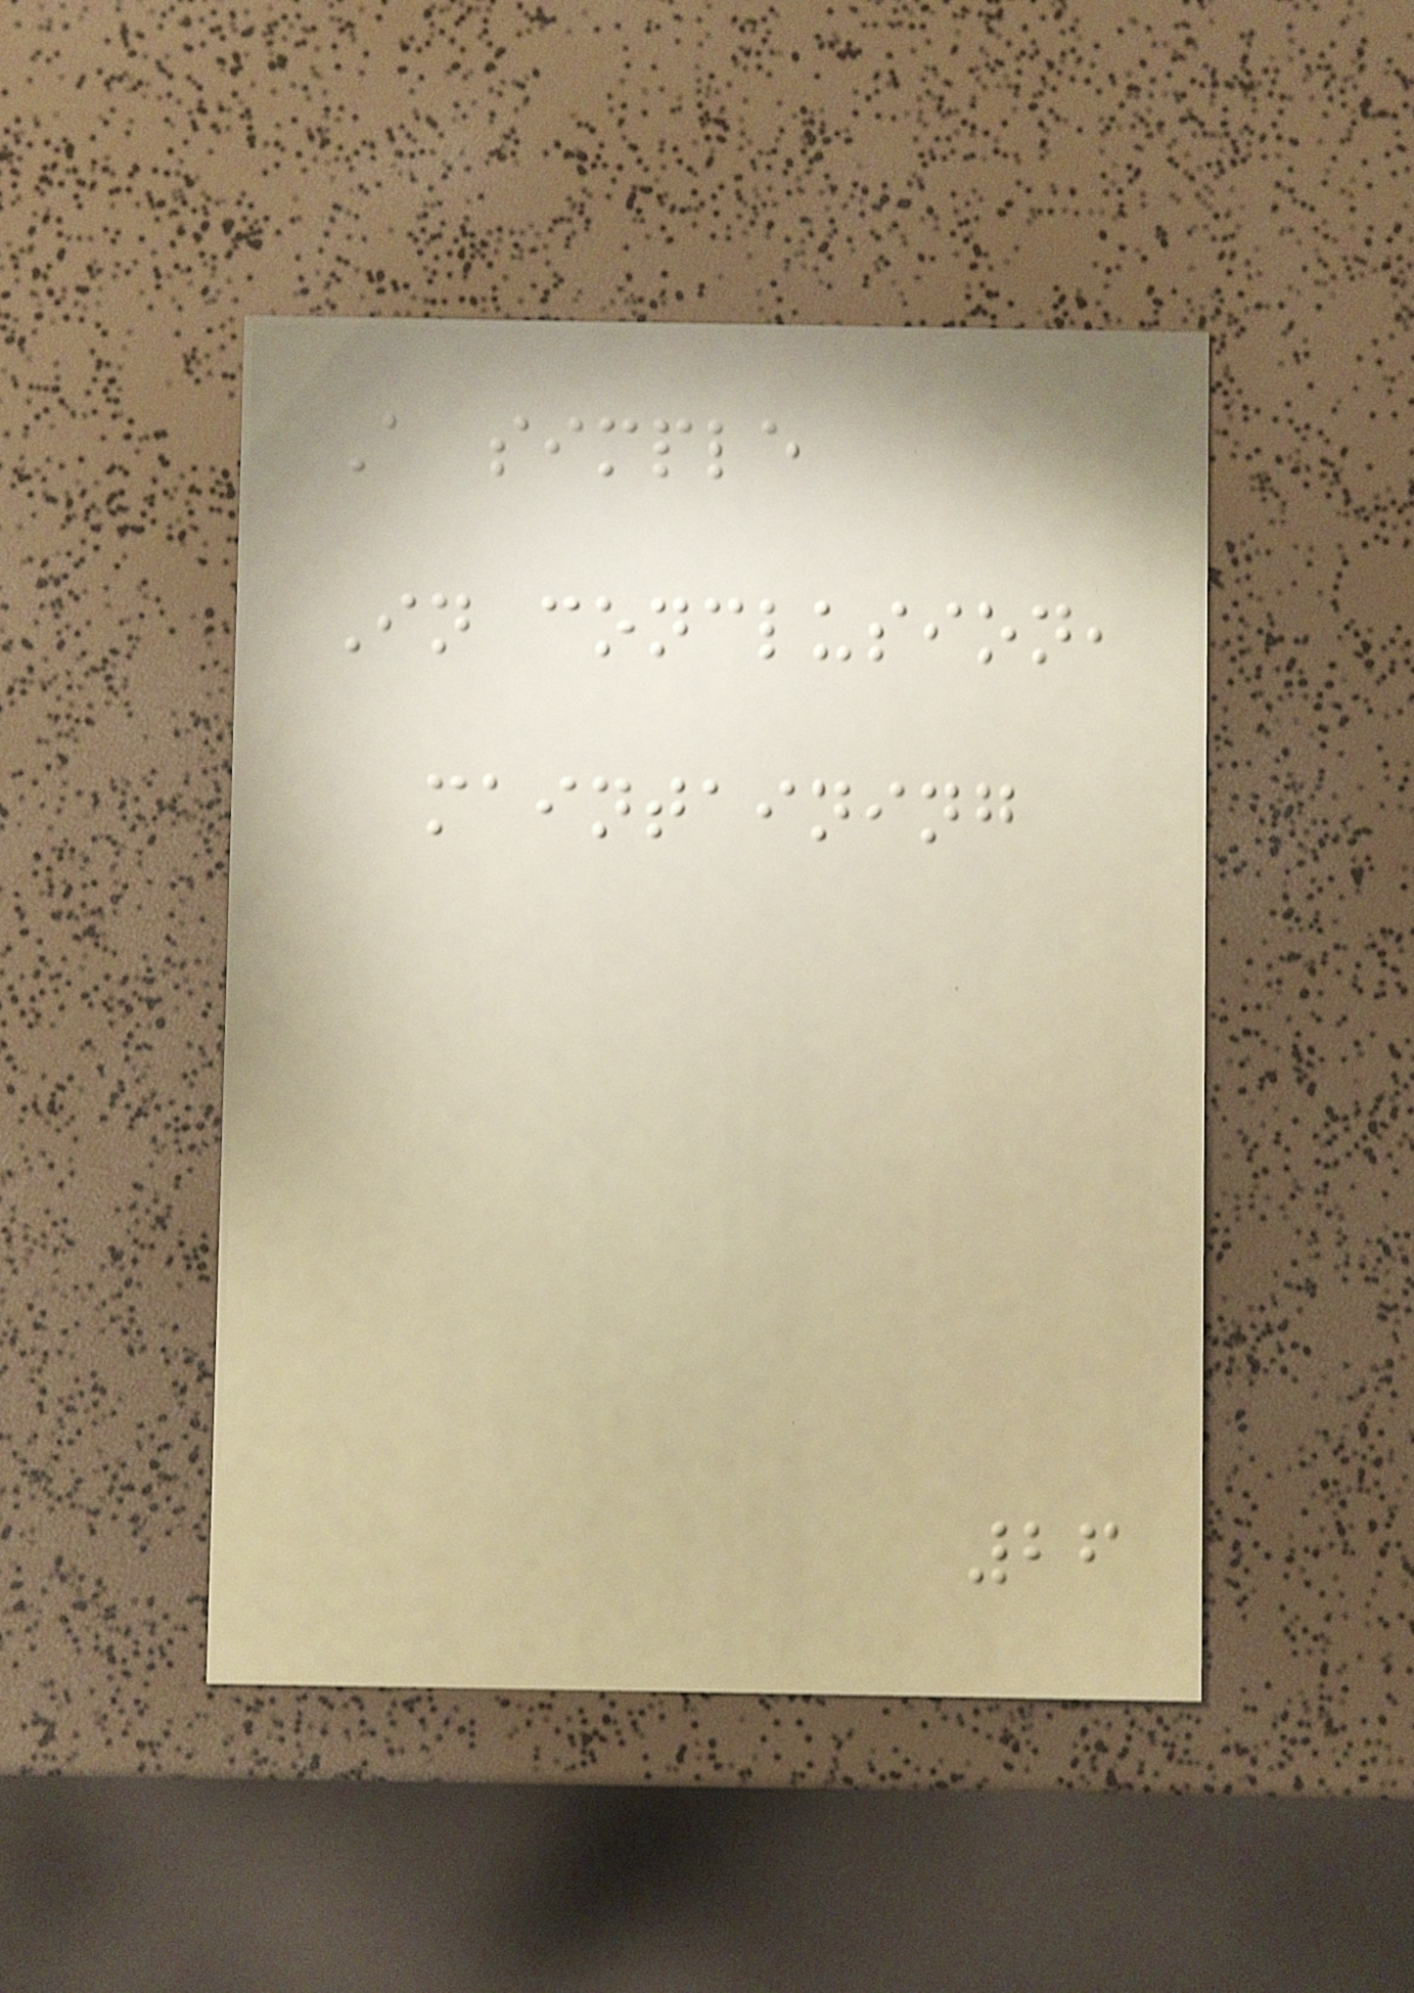A simple
In conclusion,
maintaining
26
